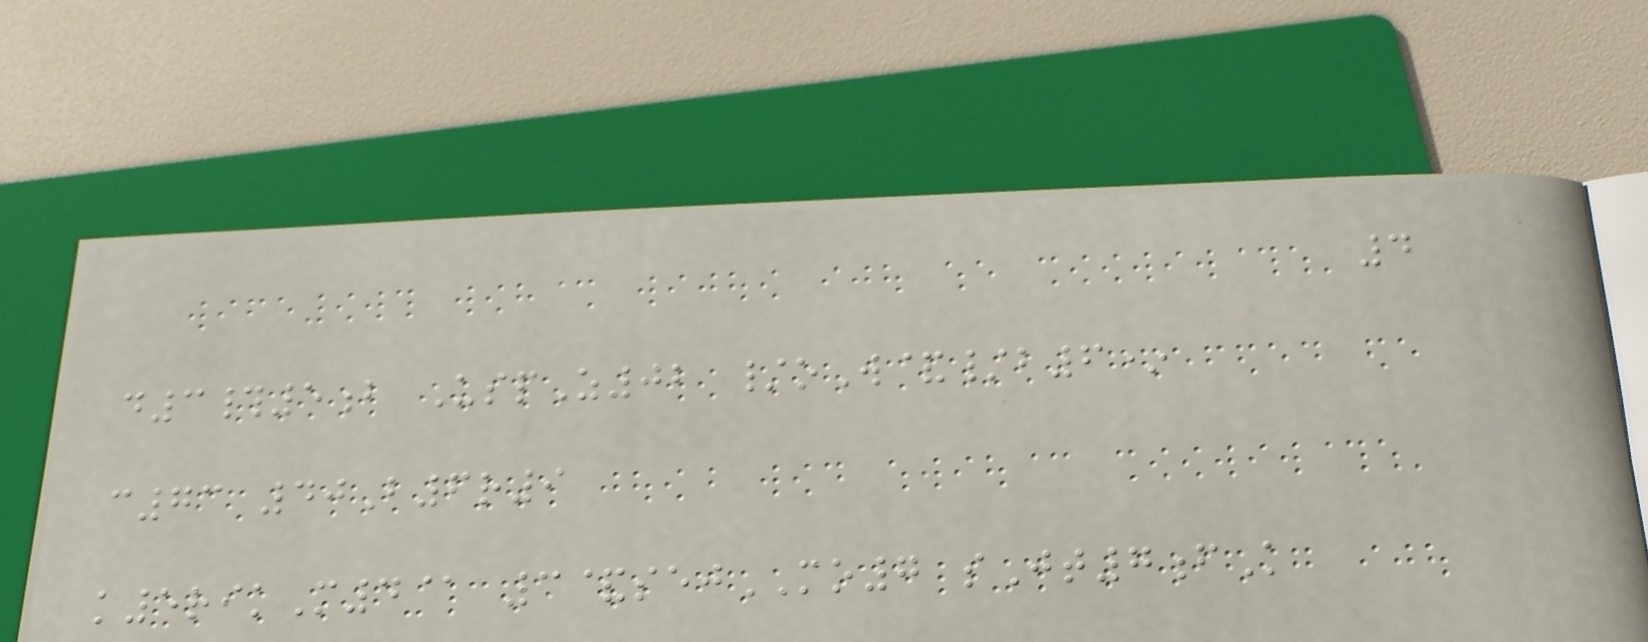4
d3#5b UspZ02 /oW&/b6*
c73 40B6r9
k5rikM4@ 3&sejMO7 sJt7fK
